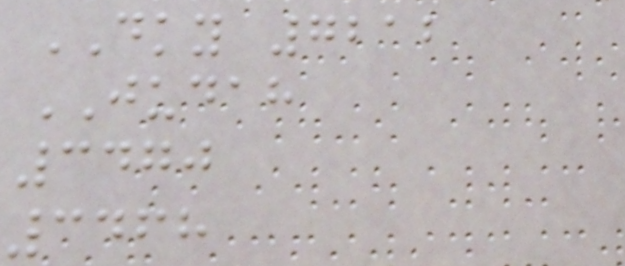DKY 7212
JUDAH
3470
3468
